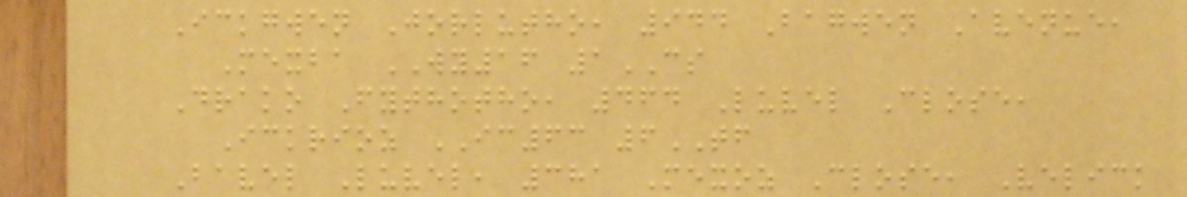Ickgwen Jorlutho, 944 Bagwen Avenue,
Mexba WY16 1CS
Drako Fythotho, 464 Luvel Close,
Ickrioz IC63 6TF
Bavel Luvel, 381 Mexoz Close, Velick
